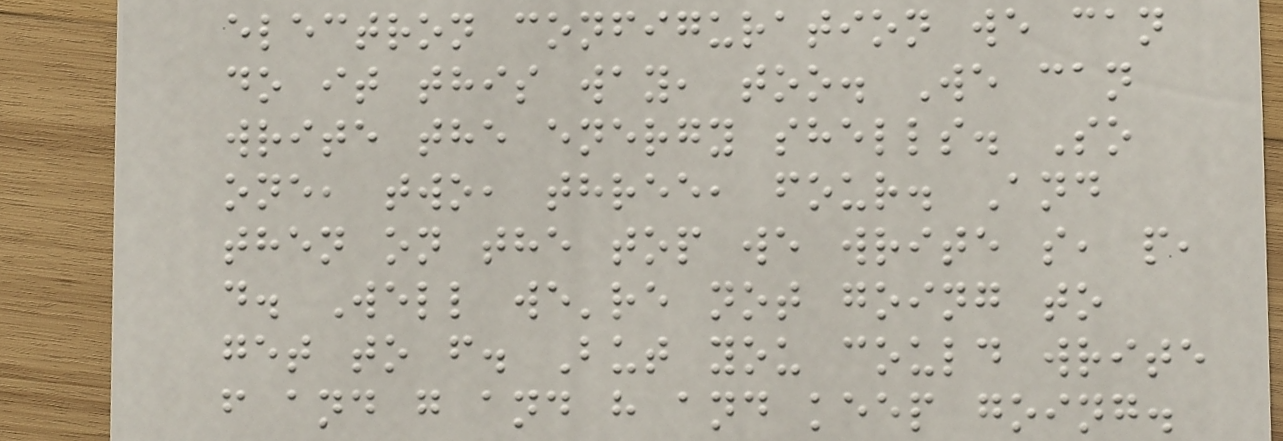electron configuration we can
do it this way, too. We can
write the energy shells. So
one, two, three, four. And
then on the top we write s, p,
d. Well we're not going to
get to f. But you could write
f and g and h and keep going.
